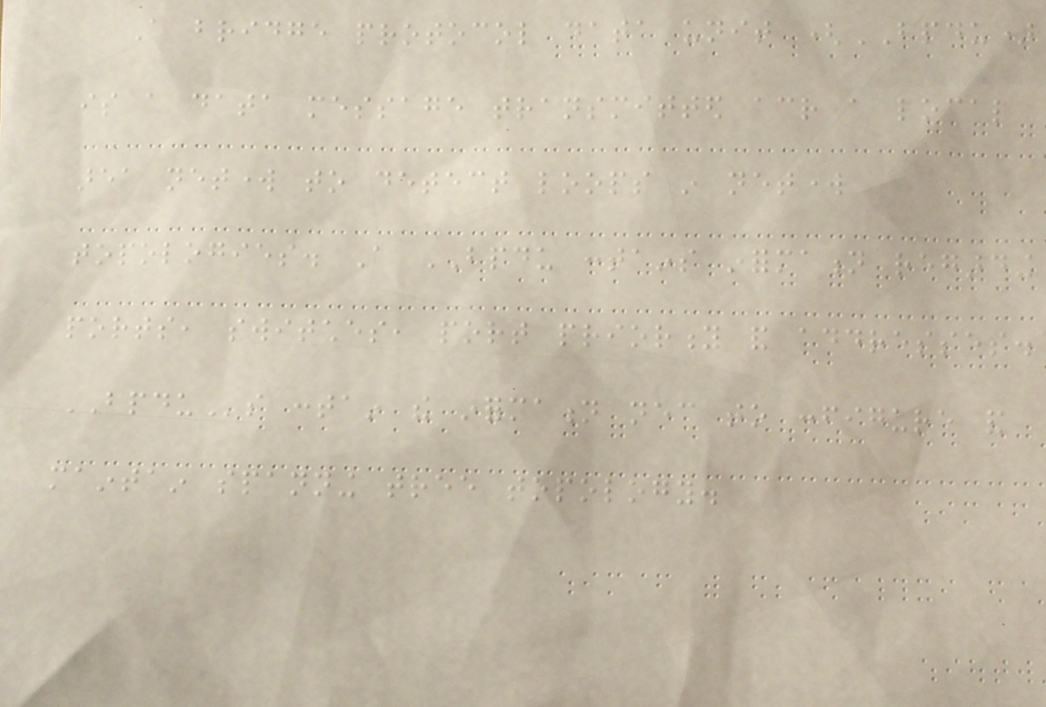A bridge protocol data unit (BPDU)
is a data message transmitted across a local
area network to detect loops in network
topologies. A BPDU contains information regarding
ports, switches, port priority and addresses.
BPDUs contain the information necessary to configure and
maintain spanning tree topology.
